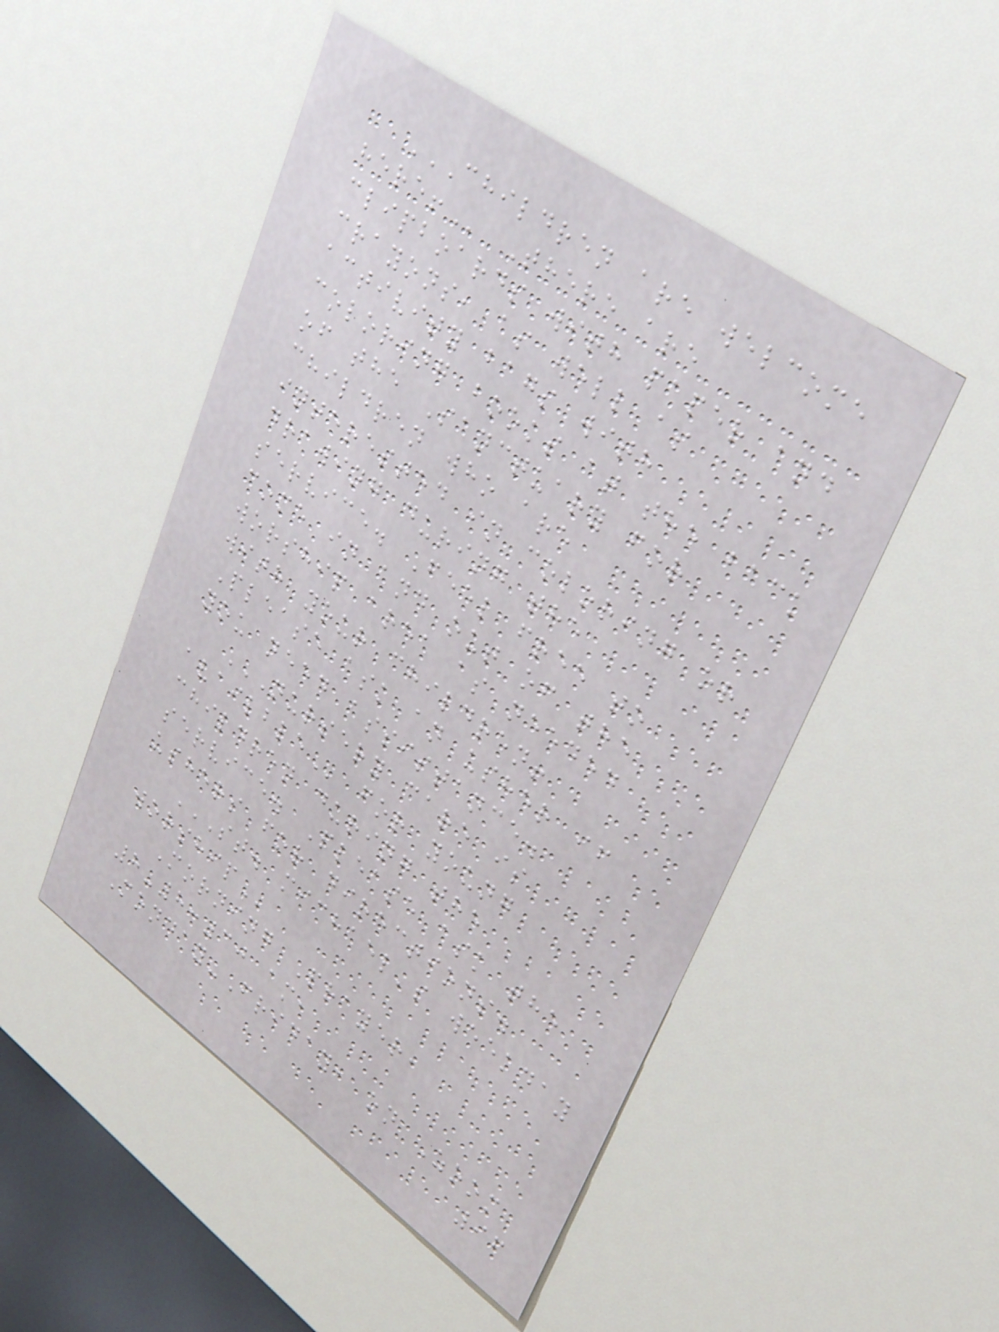CHILDREN ARE WELCOME
HERE! There are
clipboards with paper and
crayons, as well as
activity bags with
coloring books at the back
of the Sanctuary for
children who are
interested in coloring or
drawing during the
service. Feel free to
come in and out of the
worship area as needed
with your children!
Please ask an usher if
you need assistance.
NURSERY CARE IS
AVAILBLE for young
children during the
service. Please ask the
ushers for directions.
ST. MICHAEL'S WEEKDAY
WORSHIP
Morning Prayer,
8-8:30 am,
Monday-Friday, on Zoom
96
